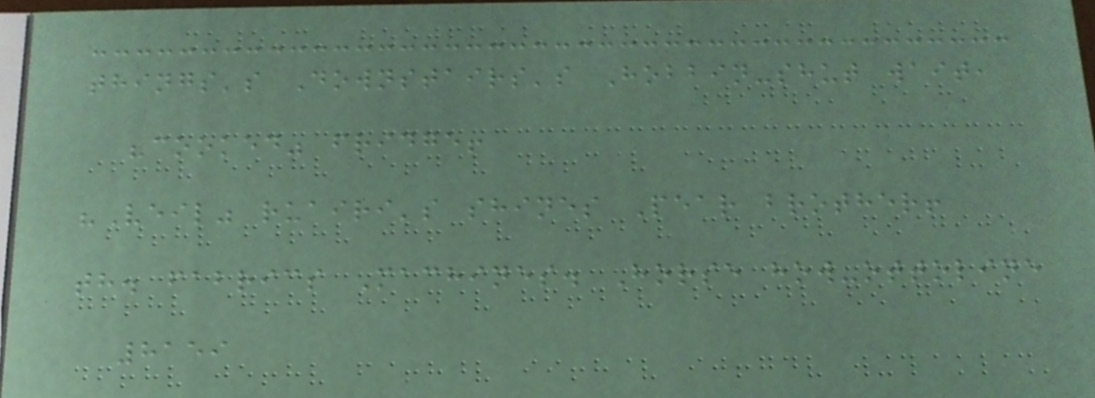things's Downstairs's Hobbin-shut wait,
"cooked" fridge!
"Veil" ruairi's shines Pear brother!
th. fabrics Machines. Horse how-ottoline
8159
